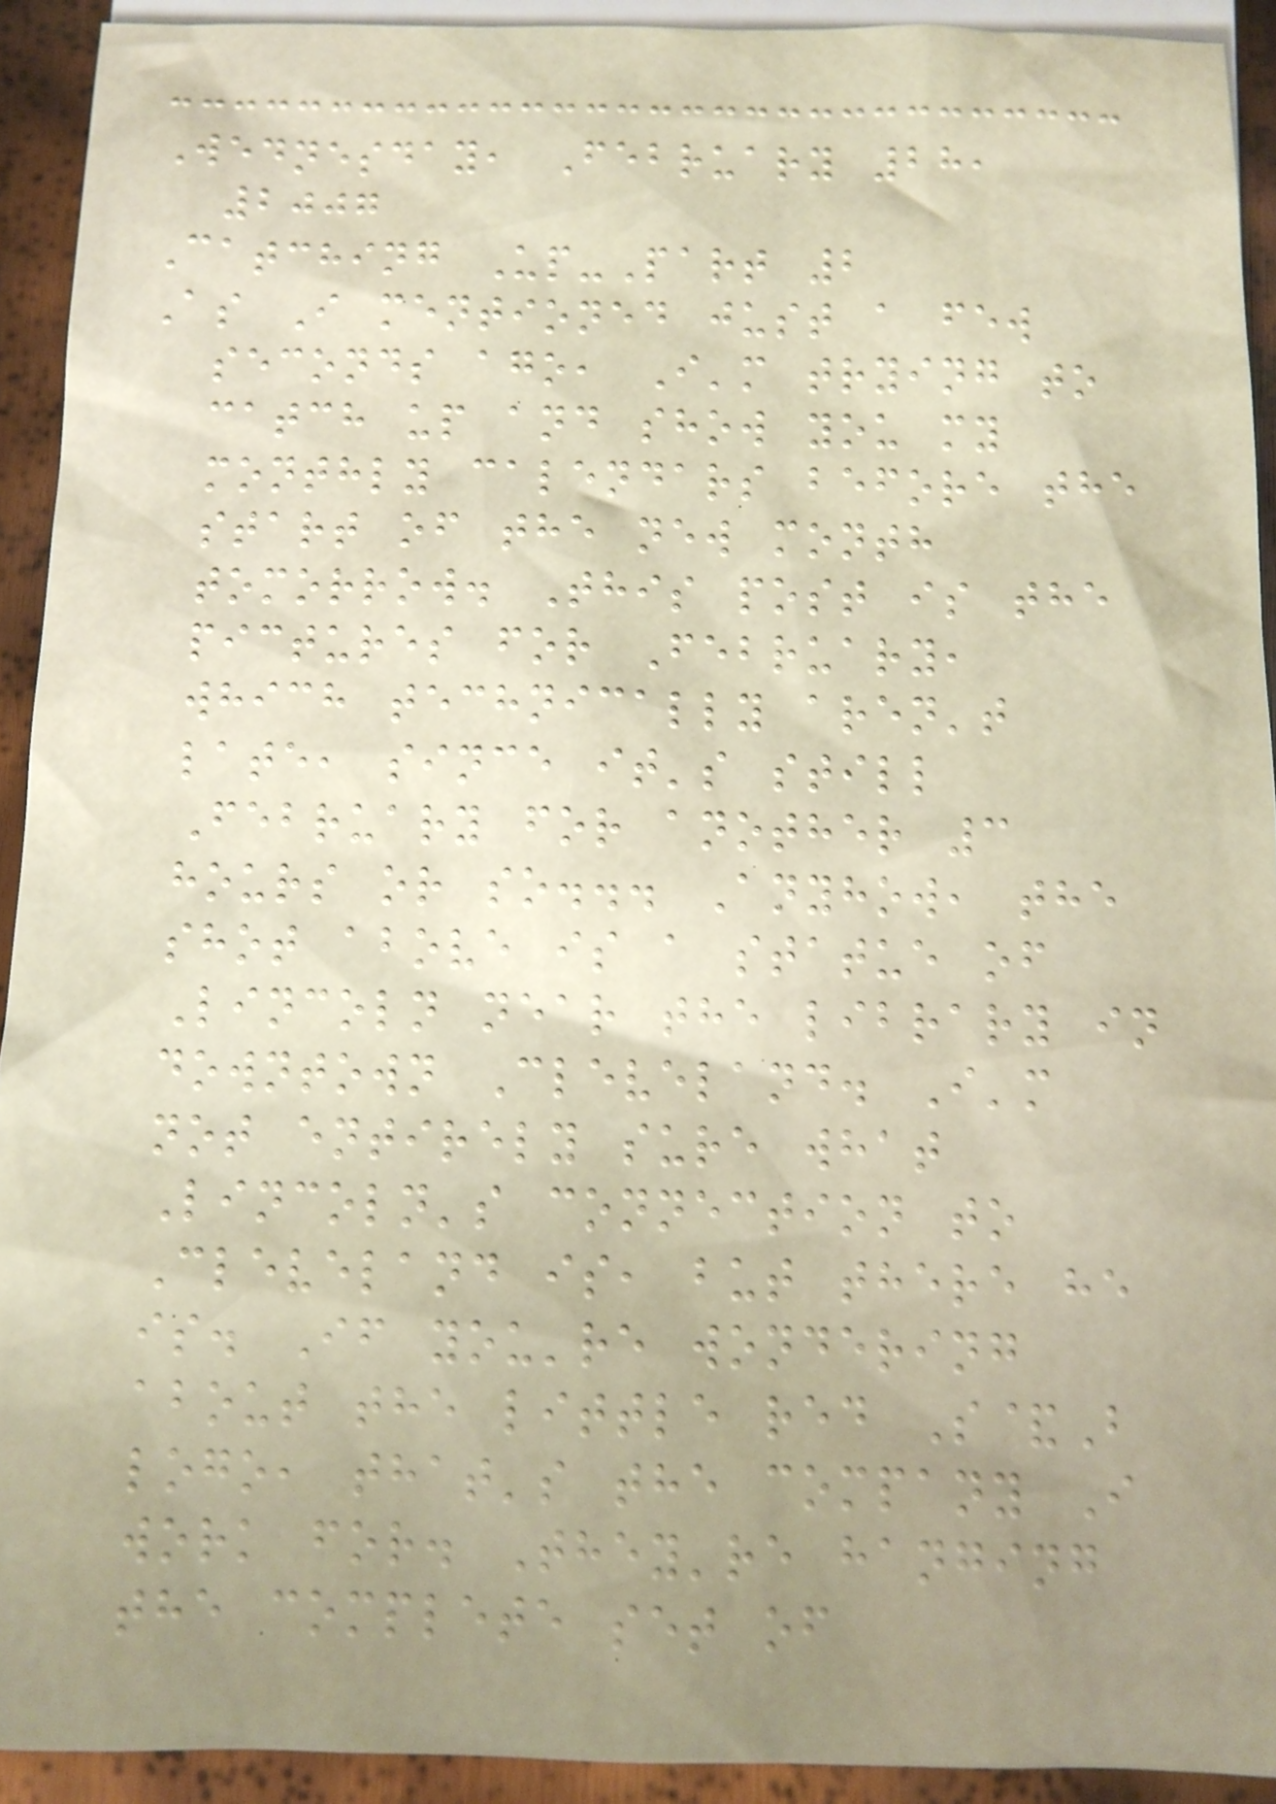Wednesday, February 28,
2007
Catching Up-Part 2
As I mentioned just a few
seconds ago, I'm trying to
catch up and show you my
monthly calendars before the
start of the new month
tomorrow. This post is the
pictures for February,
which technically aren't
late, since it's still
February for another 3
hours or so... Anyhow, the
shot above is a statue of
Lincoln near the library in
downtown Cleveland. I'm
not entirely sure what
Lincoln's connection to
Cleveland is, but there he
is. If you're wondering
about the little red S&B
logo, that's the company I
work for. They're hanging
the complete set of
